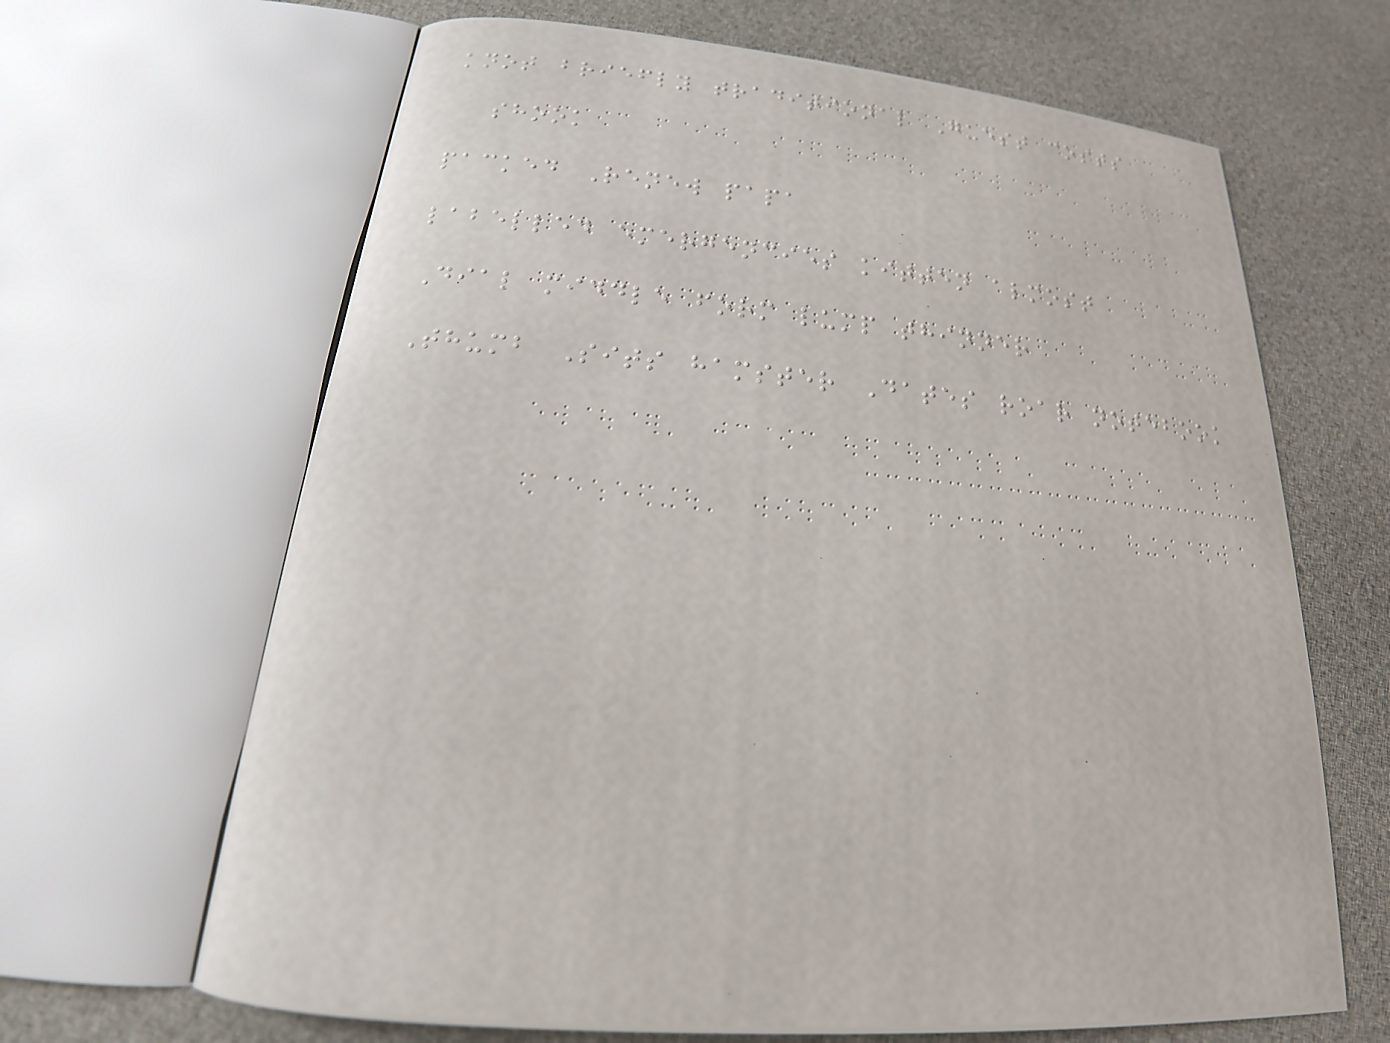knot briefly traditional Guest costs
shook
packed Renew papa
labelled emergencies kitten almost
Dial middle form lump thinner
Thumb Sits hamster Dates roar notebook
